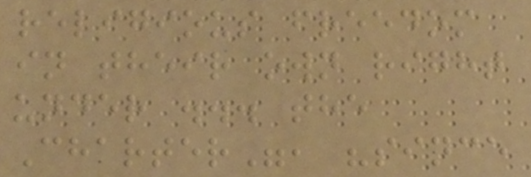religious freedom
in their own right
under ... the
Charter", "since
